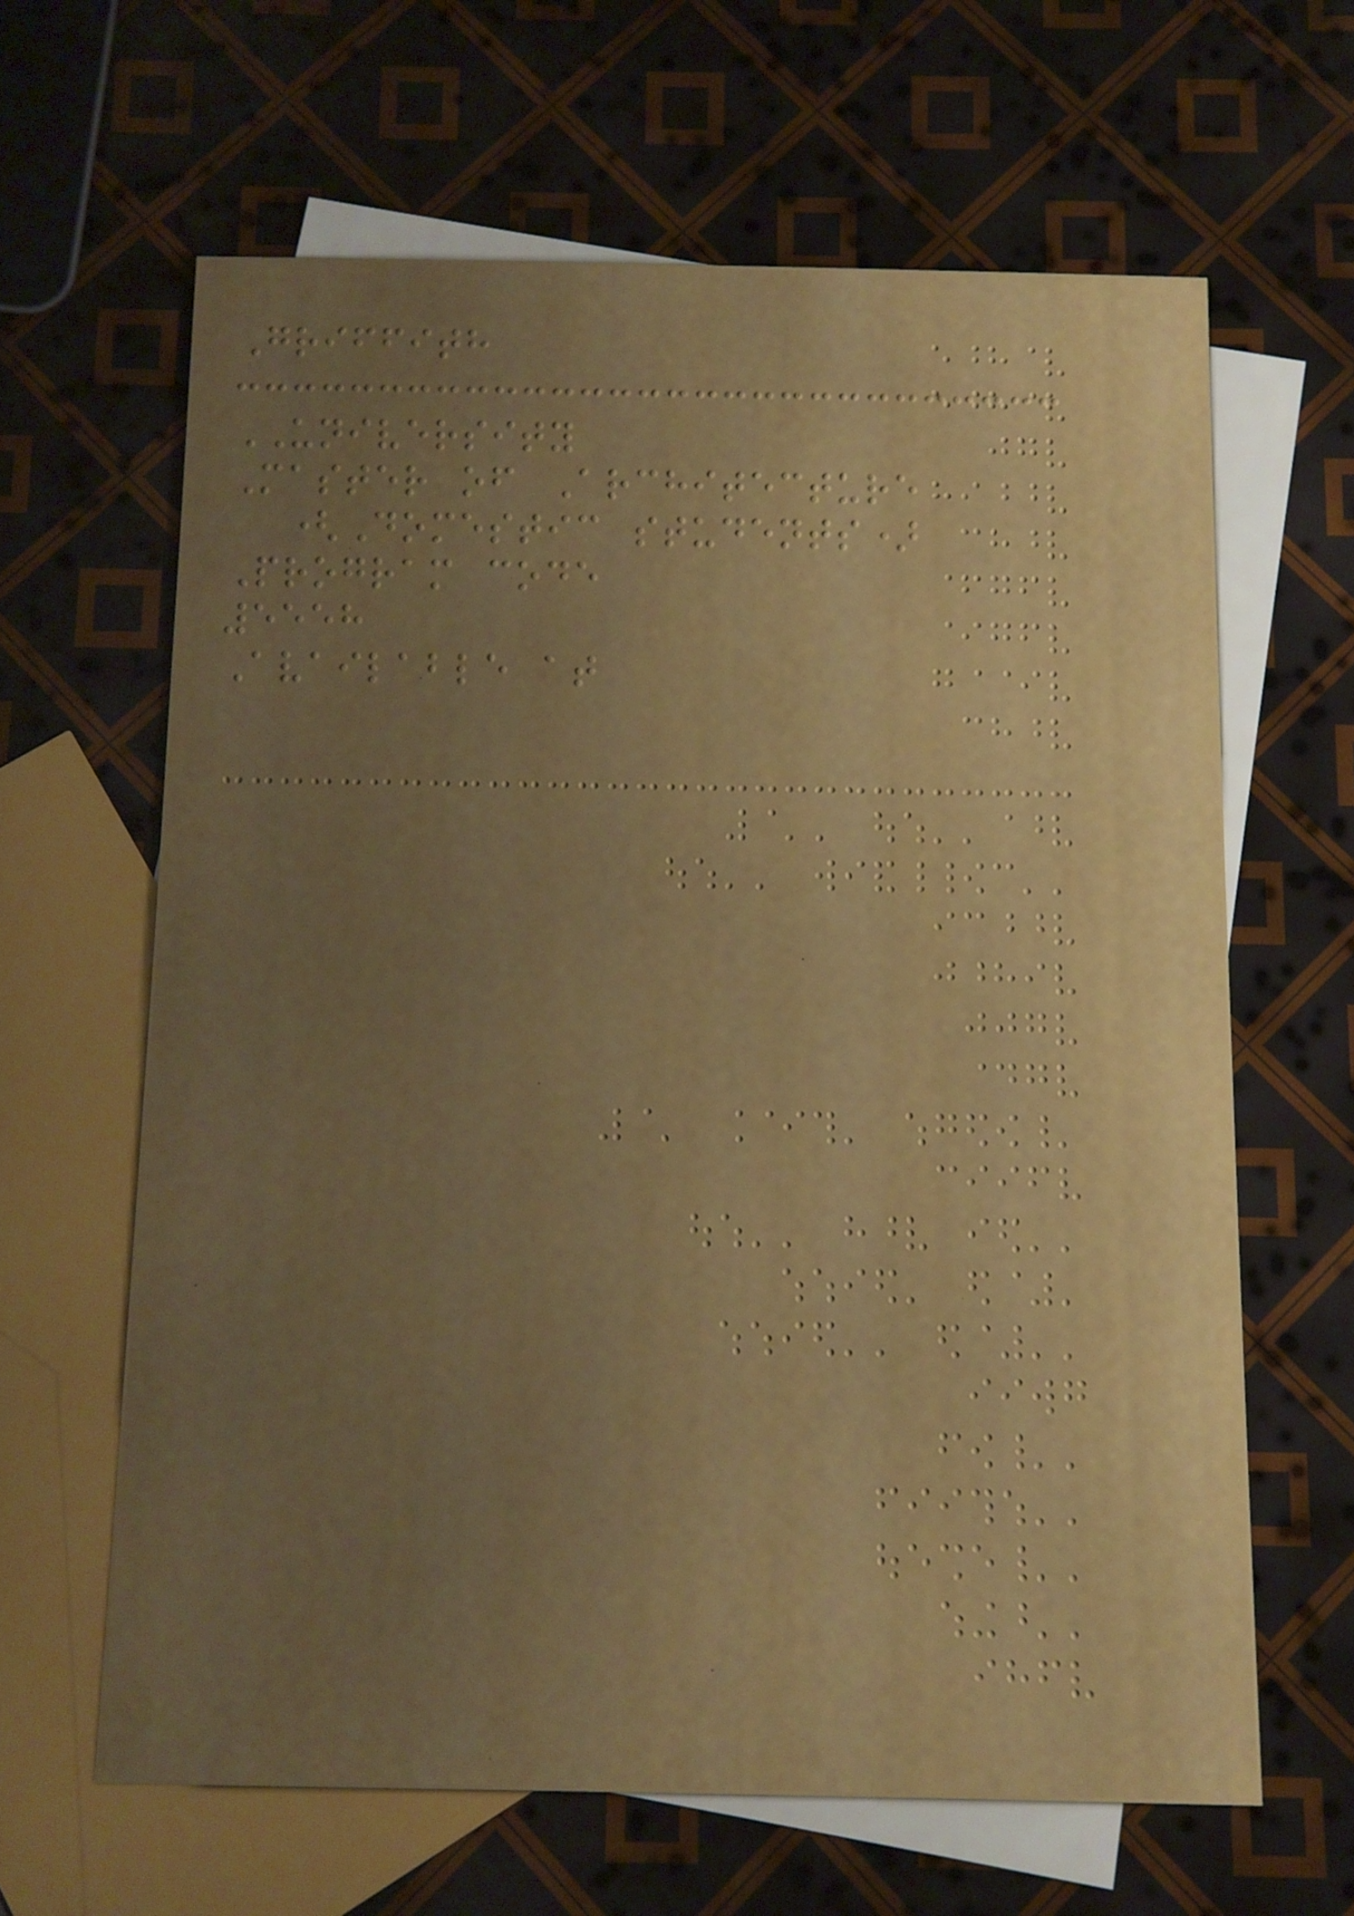Griffith
UNIVERSITY
Master of Architecture
(Domestic students)
Program code
5558
Available at
